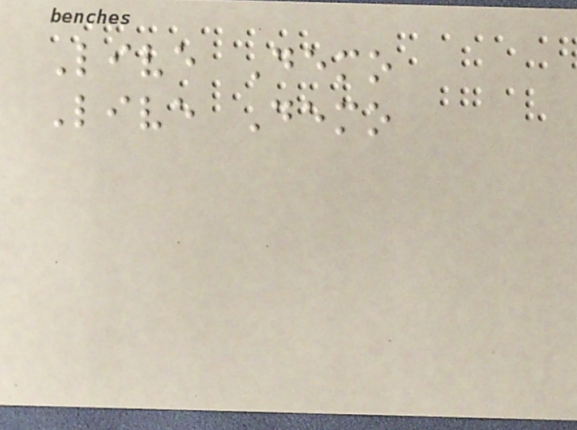Live Demo
Live Demo
